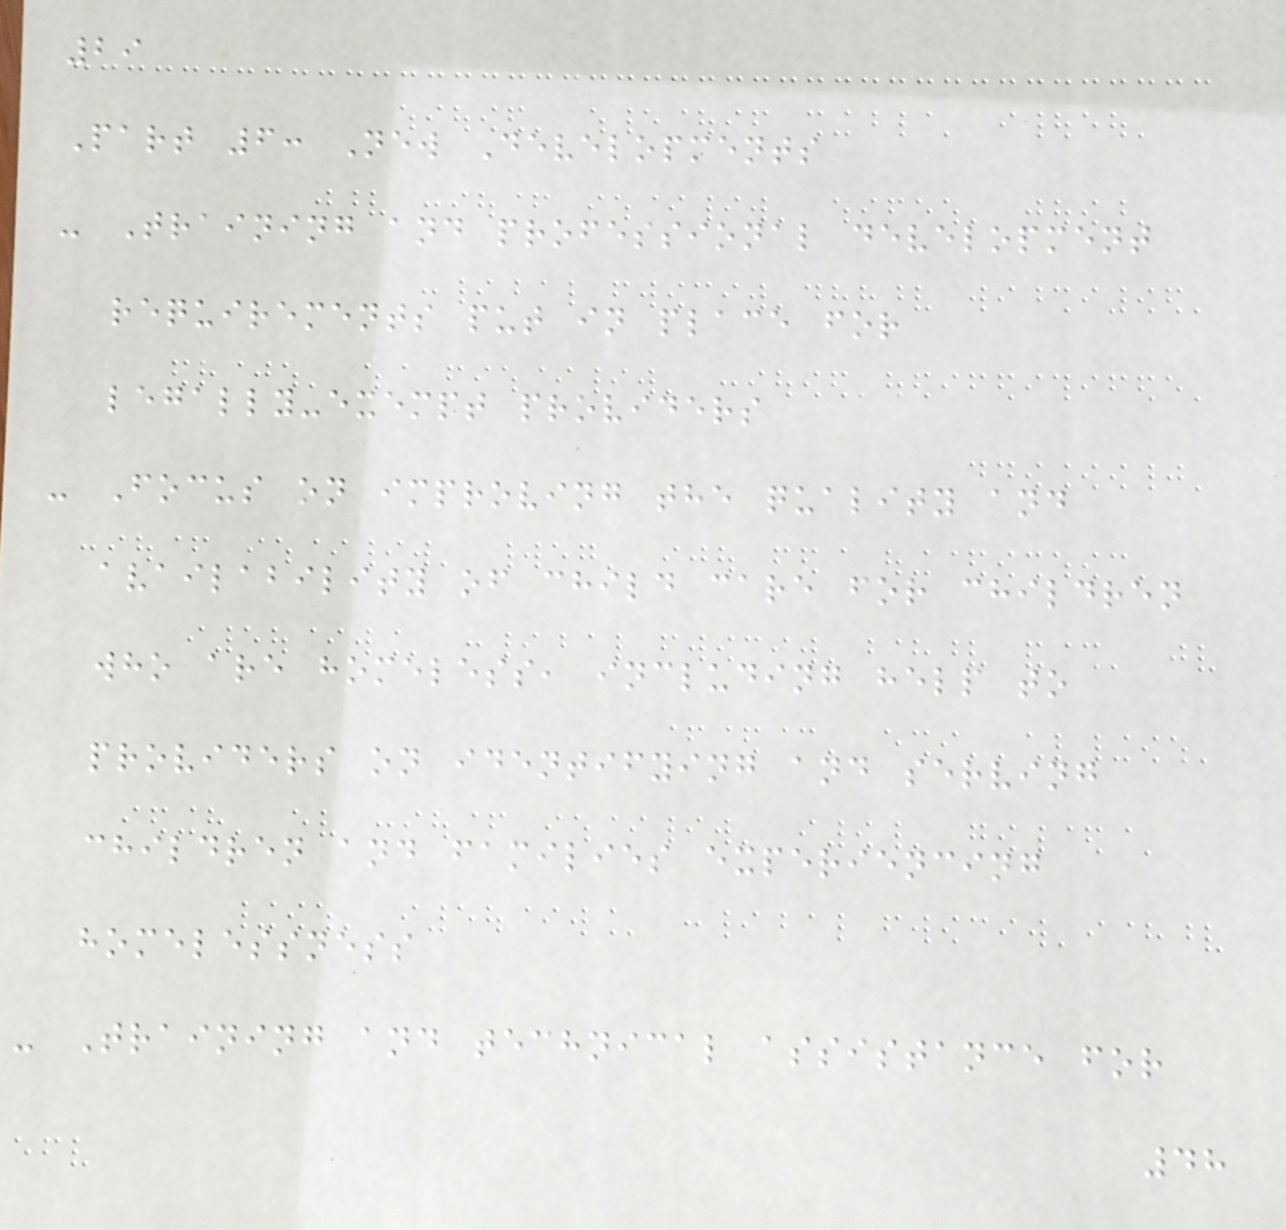29
Part 6: New Developments
- Training and professional development
requirements put in place for
legally-exempt providers
- Focus on improving the quality and
availability of child care for children
who are homeless, including help to
providers on identifying and serving
children and families experiencing
homelessness
- Training and technical assistance for
48
